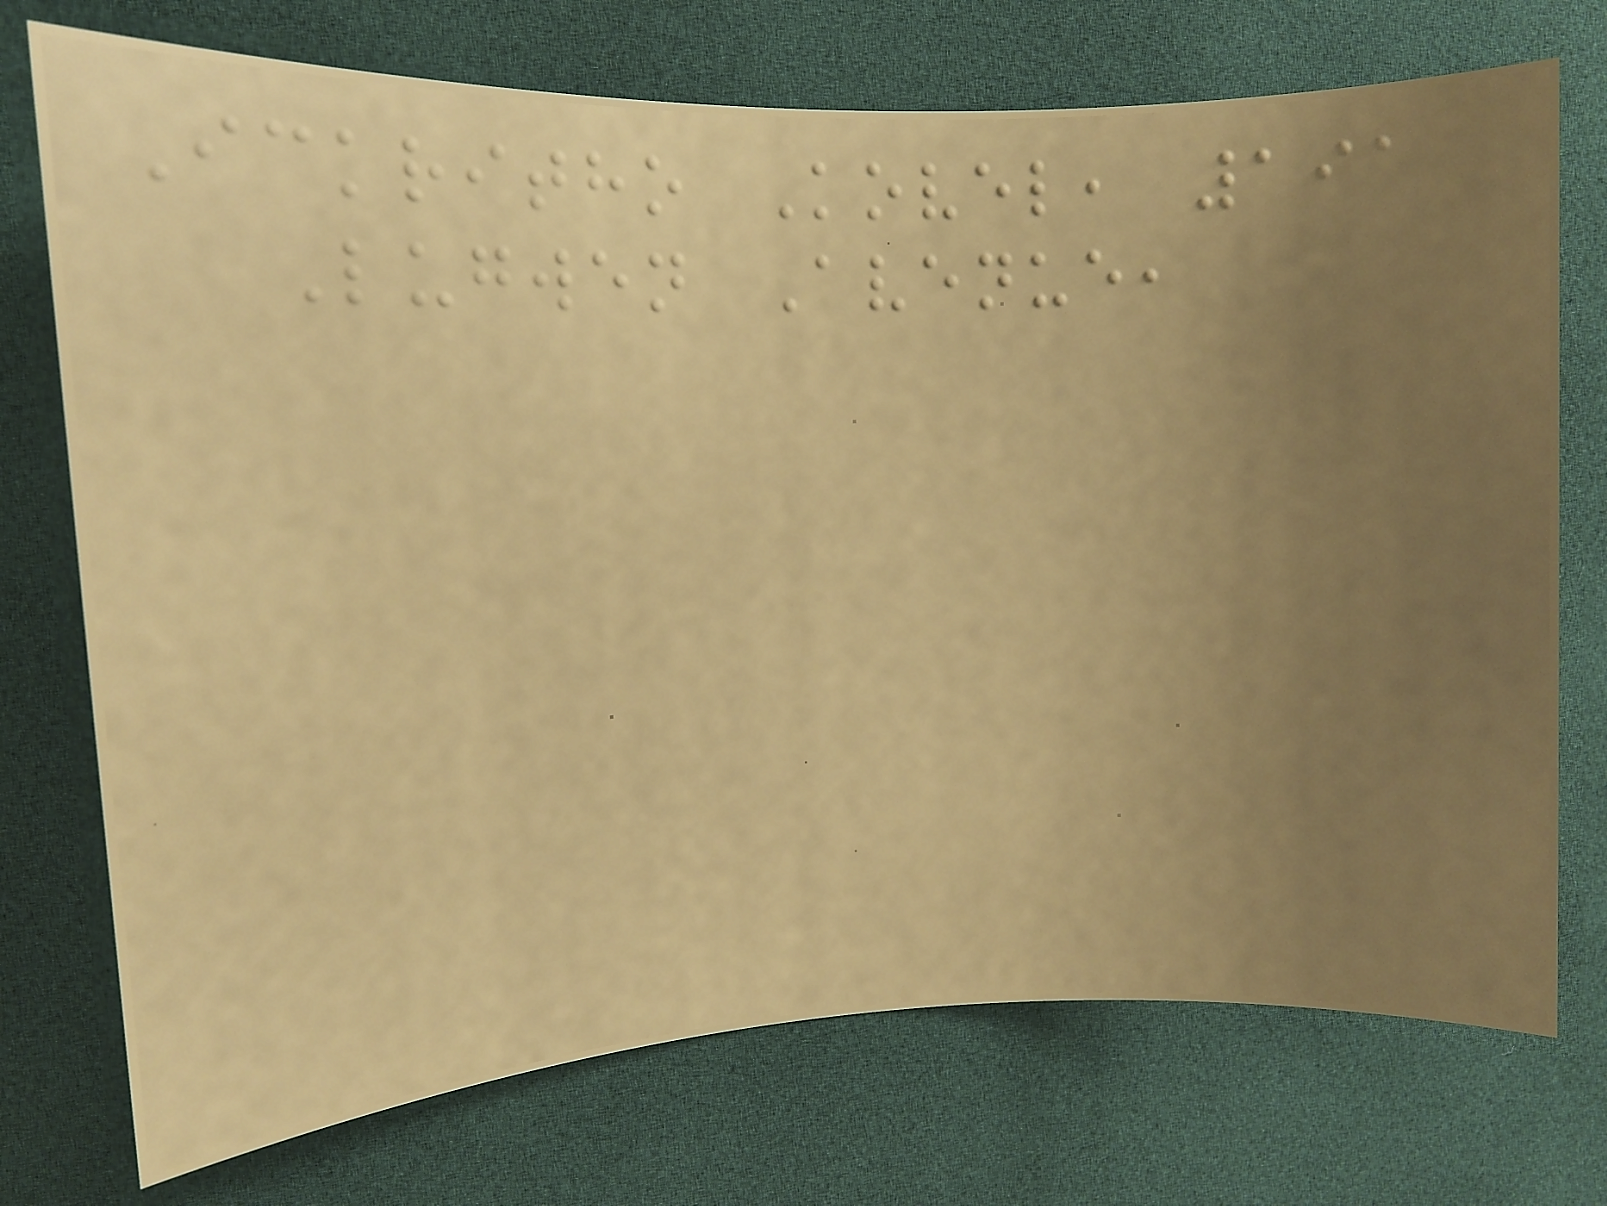Ickritho Kovel, 191
Lugwen Avenue,
